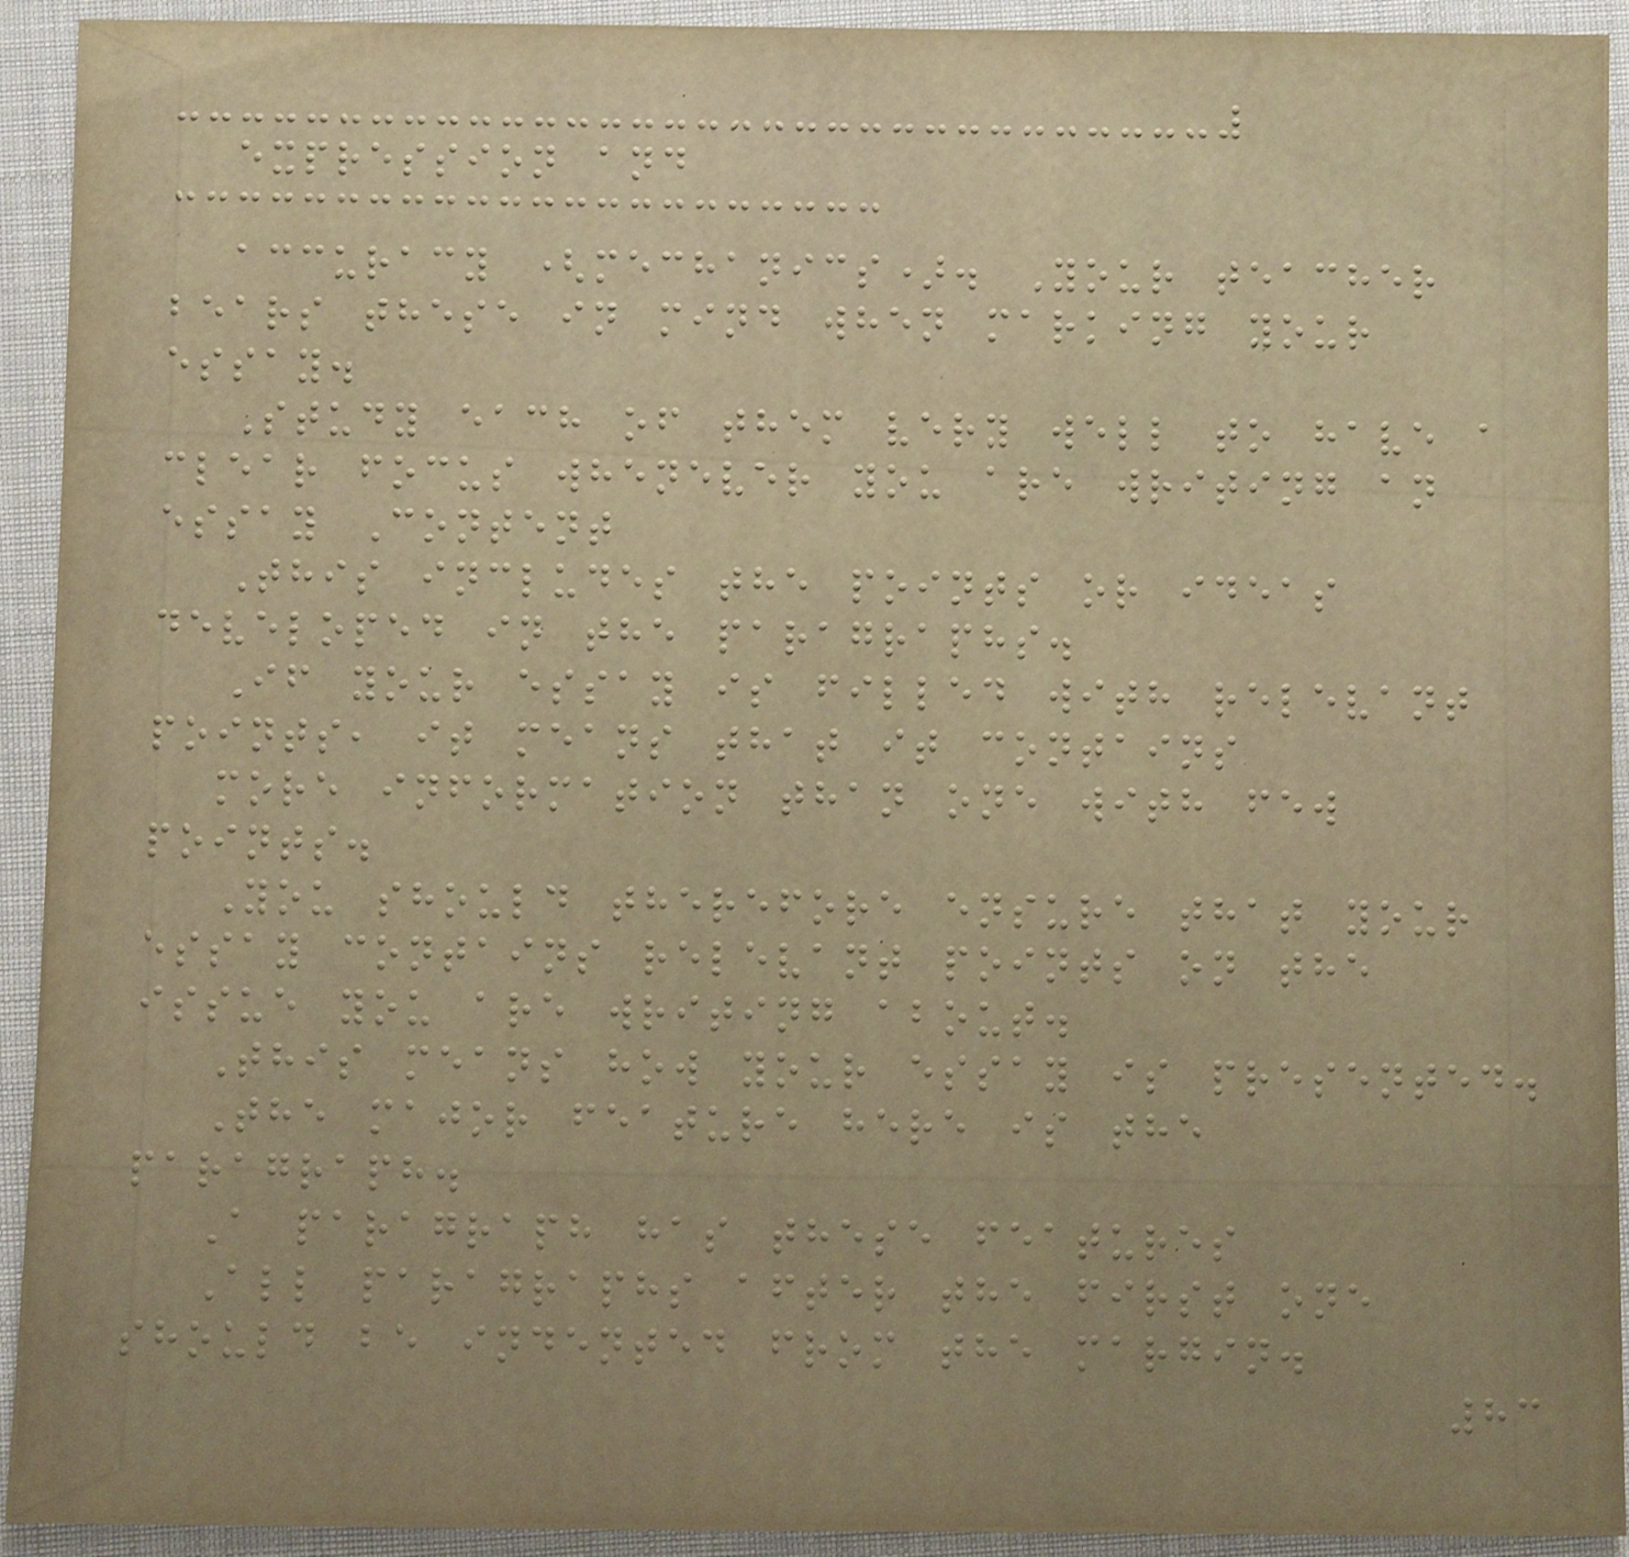expression and
accuracy (mechanics). Your teacher
bears these in mind when marking your
essay.
Study each of them very well to have a
clear focus whenever you are writing an
essay Content
This includes the points or ideas
developed in the paragraphs.
If your essay is filled with relevant
points, it means that it contains
more information than one with few
points.
You should therefore ensure that your
essay contains relevant points on the
issue you are writing about.
This means how your essay is presented.
The major feature here is the
paragraph.
A paragraph has these features
All paragraphs after the first one
should be indented from the margin.
83
